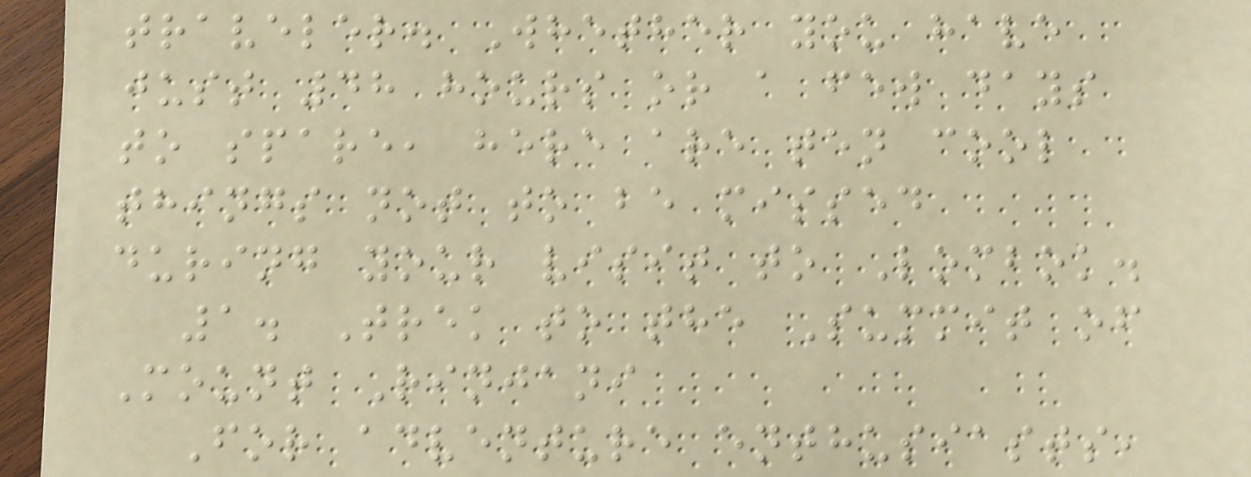traveler. Whether you have
just 48 hours or a few days
to spare, here are ten cool
things not to be missed
during your visit to Lombok.
1. Trek to the Summit of
Mount Rinjani
For adventure enthusiasts,
